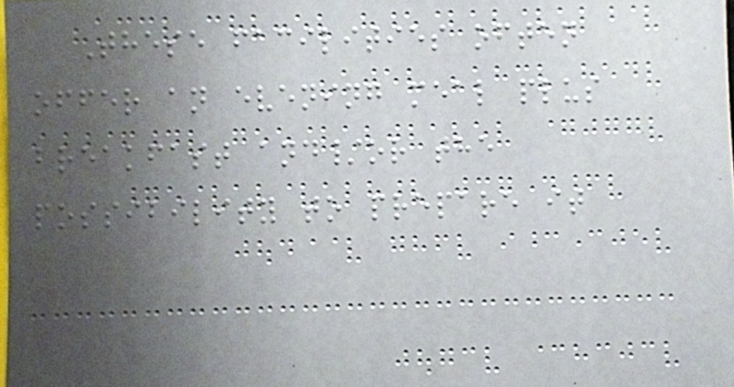These facilities often
offer an evening meal plus
breakfast and/or the
possibility to prepare it
